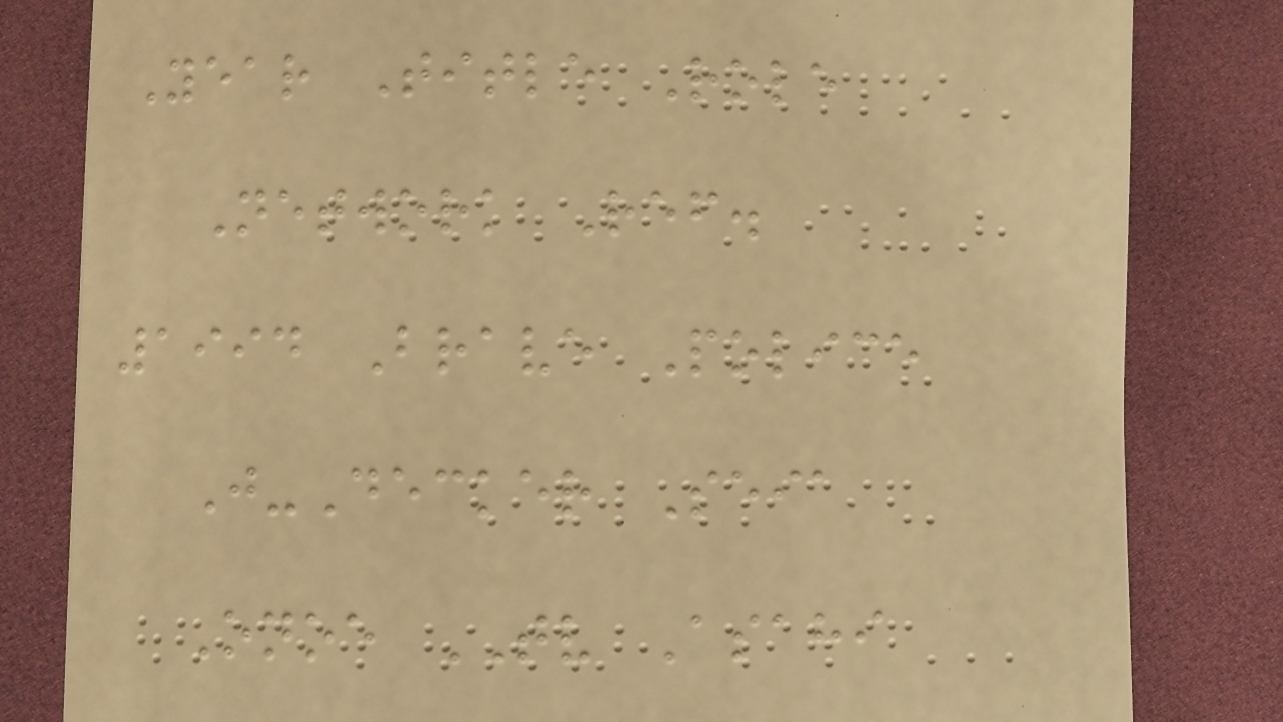Year Title Role
Network Ref.
1994 Brave Police
J-Decker Seia
Onoe TV Asahi
